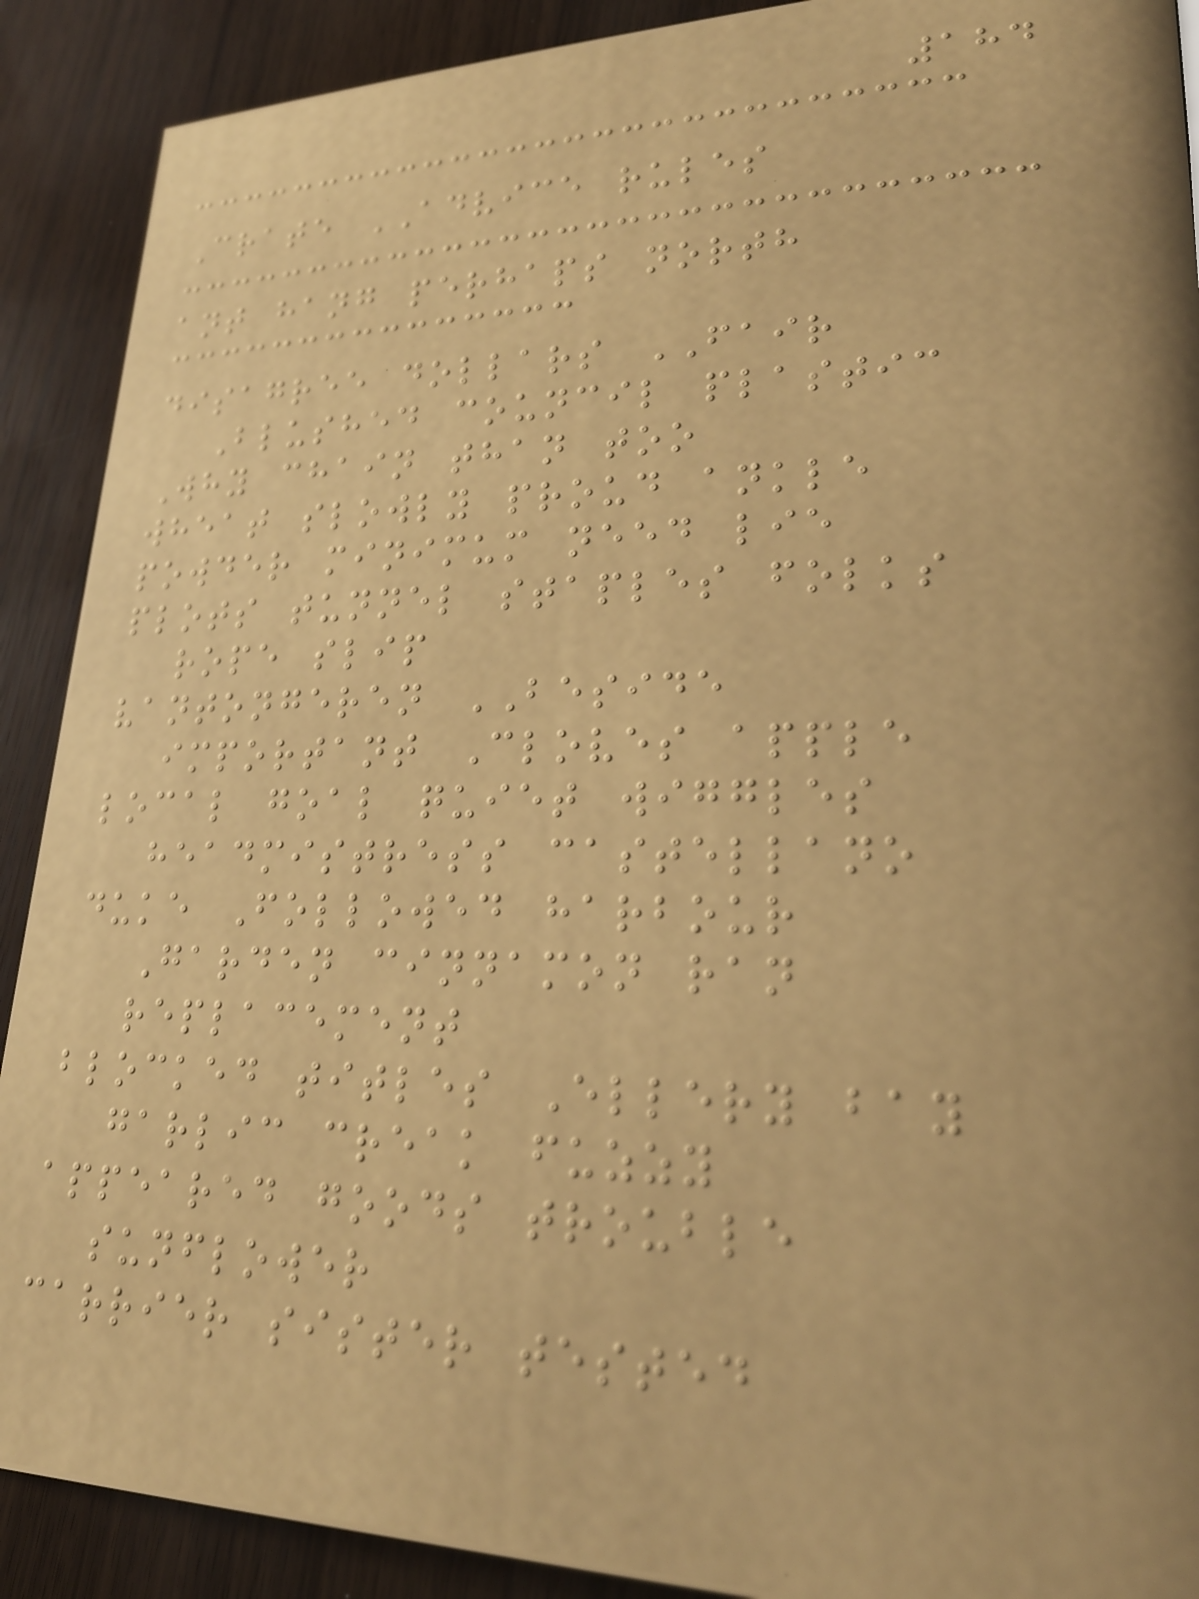184
Crate ADVICE rules
ant hang perhaps north
disagree dollars FAIR
Blushed council plastic
Why chain than too
wheat slowly proud ankle
powder minimum need lie
plots tunnel staples folks
rope slip
vantongeren BESIDE
important Cloves apple
local goal quiet wiggles
headmistress castellano
duke Followed harbour
Garden cinnamon ran
replacement
blocked titles Ellery bay
garlic creak fuzzy
appeared goods trouble
sunflower
carrier sister tested
